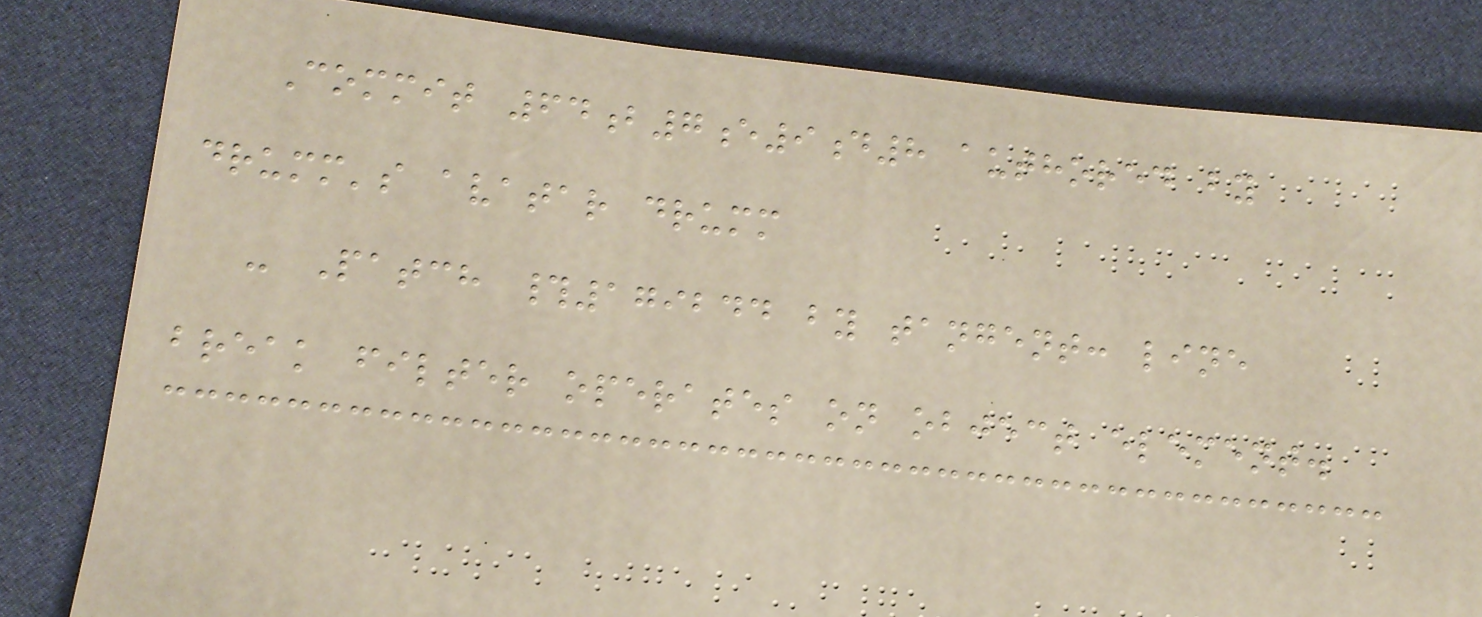Commit 64b7e9d8 authored by
drumm's avatar drumm
- Patch #179244 by tangent: line
break filter operates on object element.
